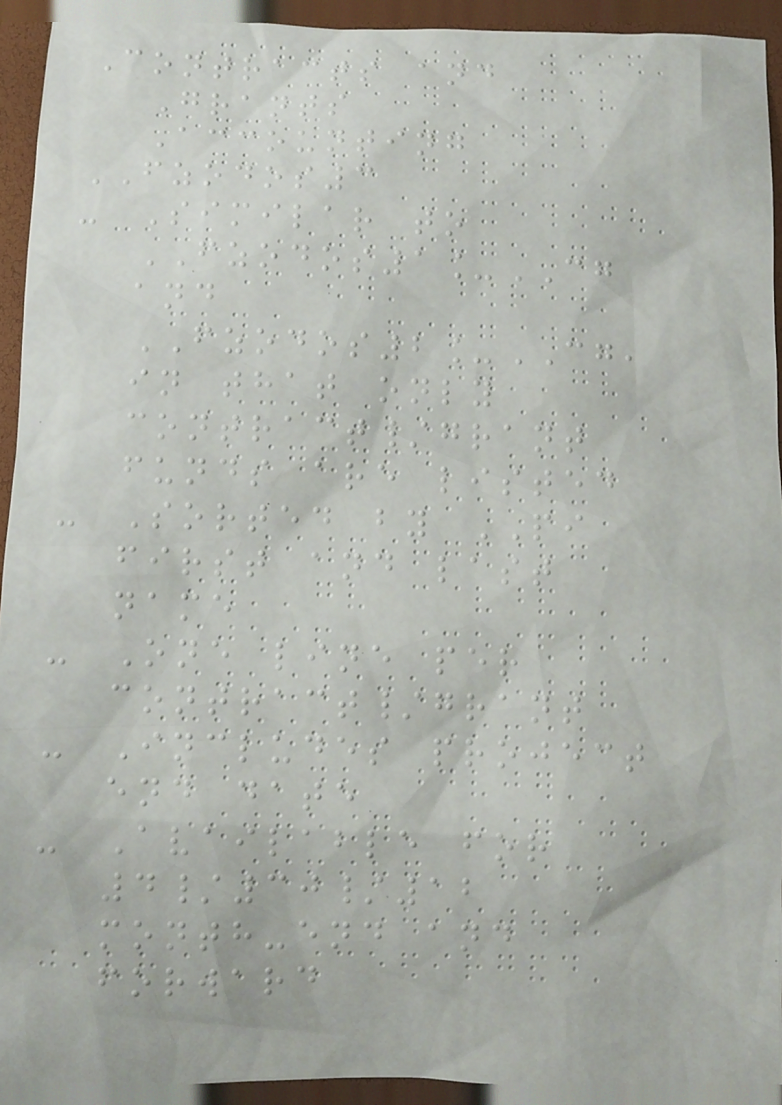Contracts and
Grants
Accounting
FZODOS3
- Similar to
FZODOS1_CG
and
FZODOS2_CG,
in that only
contract/grant
funds are listed
- Sorted by PI
first and last
name
- One line per
contract/grant
- Includes project
end date
- Available for
4/30/12
month-end and
forward
